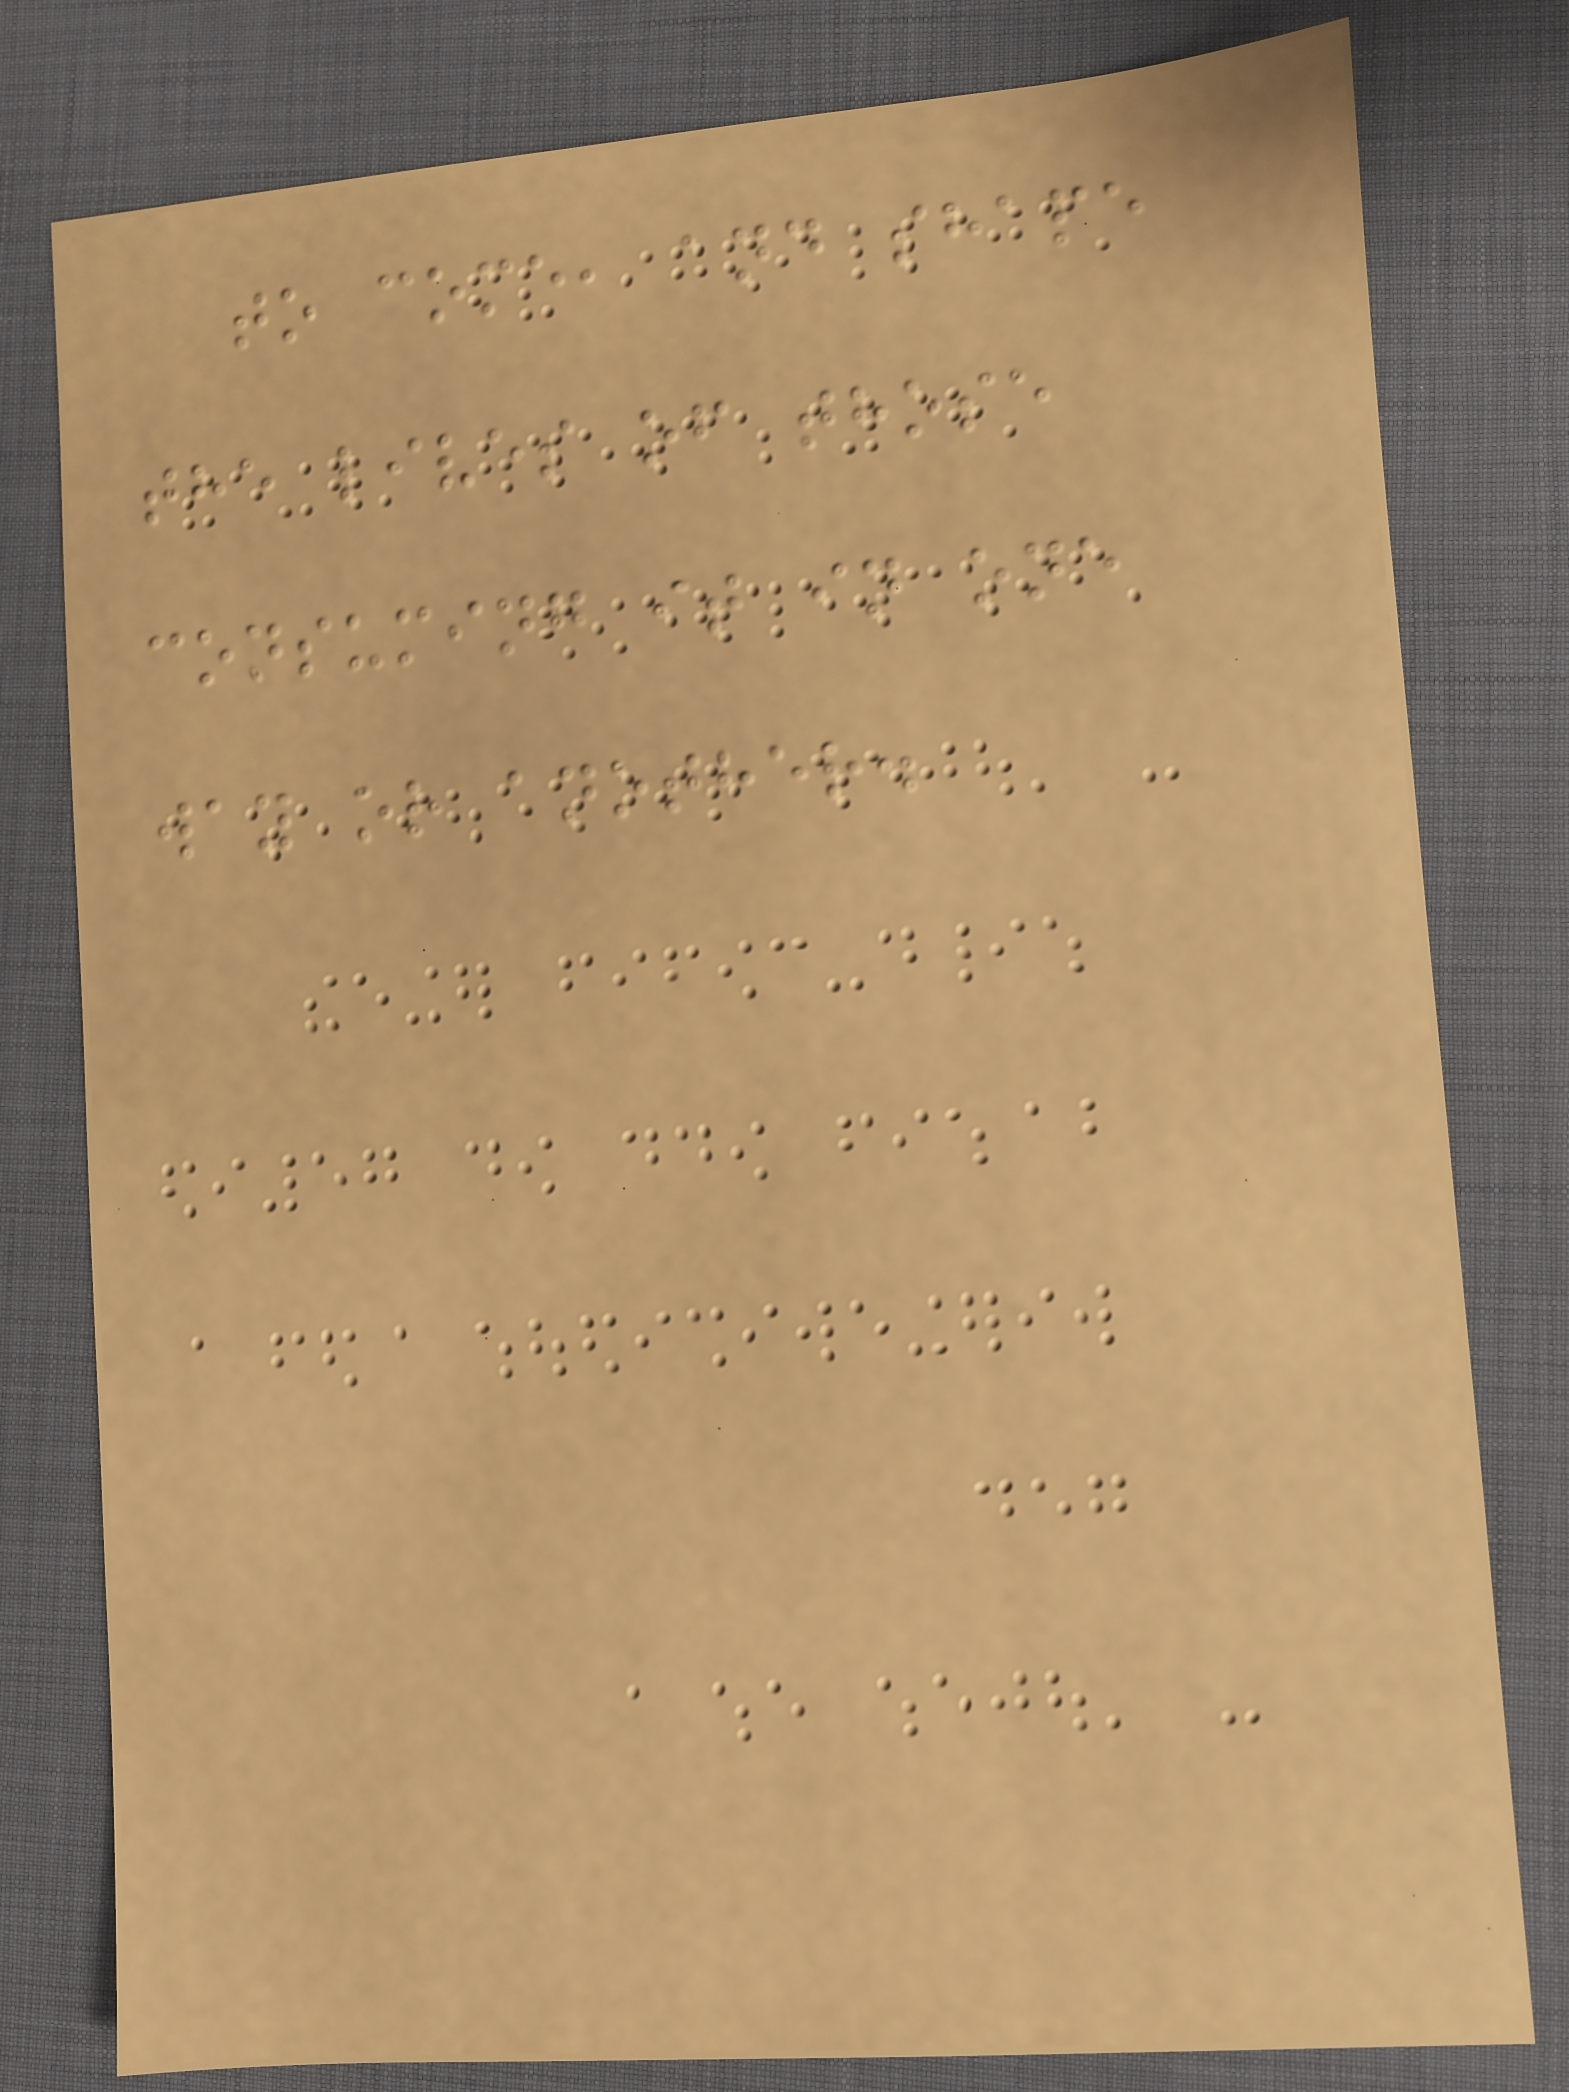to come, and shape
the lives of those
consuming it in one
way or another.
